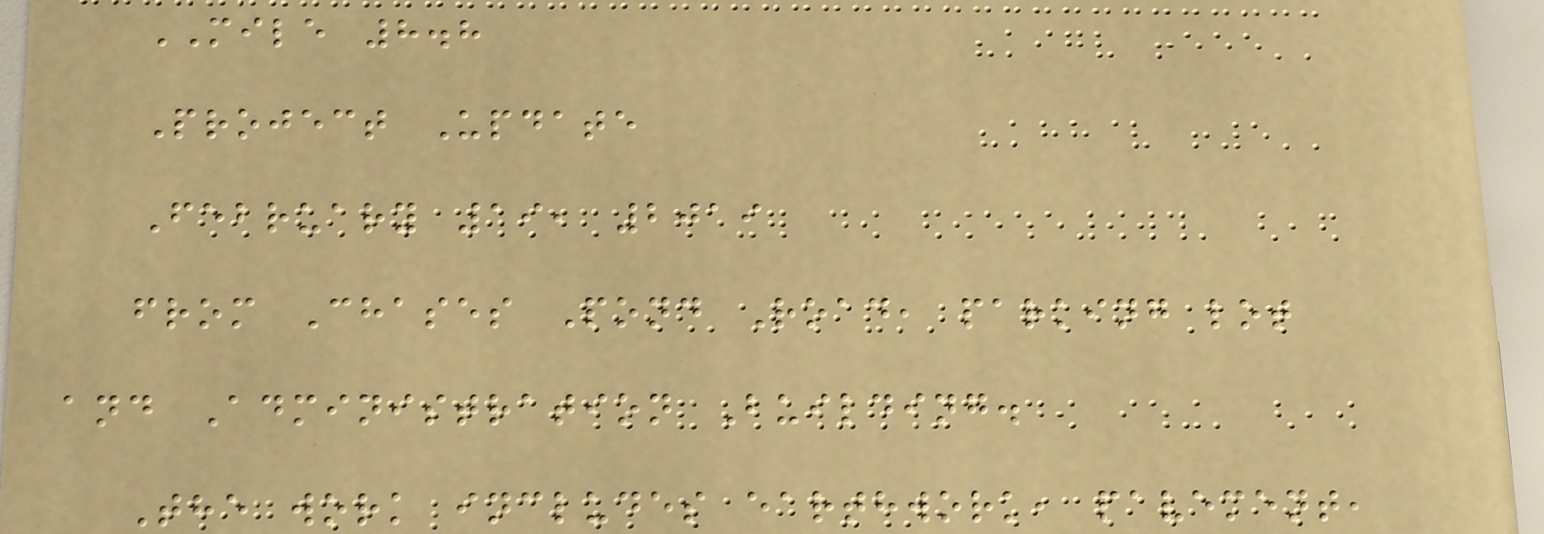MILE 8.8
Project Update
February 19, 2019
from Chases Pond Road, parking lot
and Administration Building.
The work includes earthwork, pavement,
